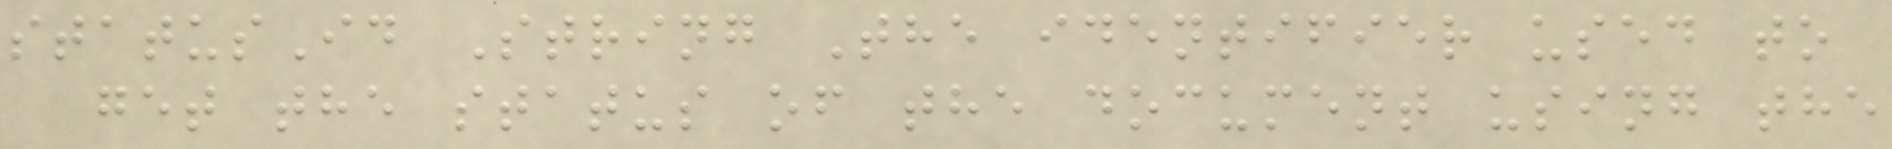statusId String The identifier used to
get the status of the document using the
